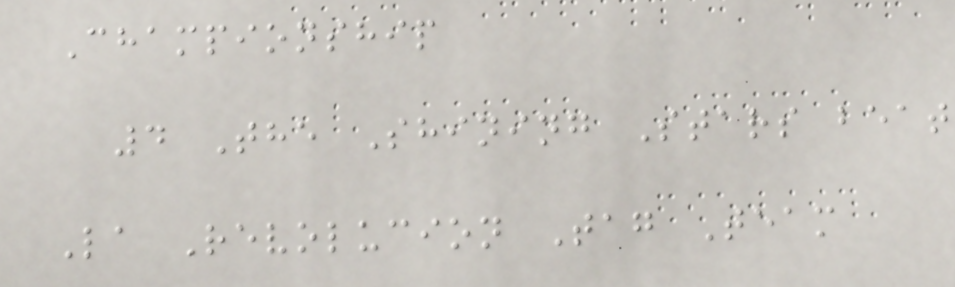Championship
4 The Shining Stars beat
La Revolucion Tag Team
